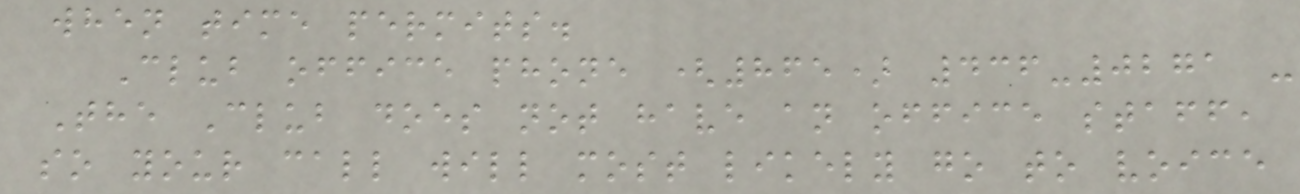when time permits.
Club office phone (865) 436-0271 -
The Club does not have an office staff,
so your call will most likely go to voice
